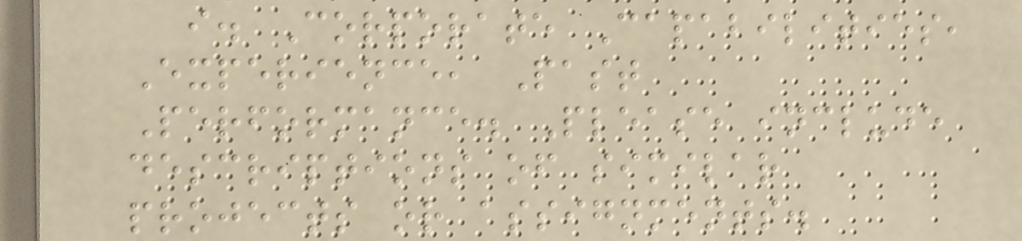i. Corporate Capabilities,
Experience, Past
Performance. Please include
descriptions of similar
projects or assignments.
